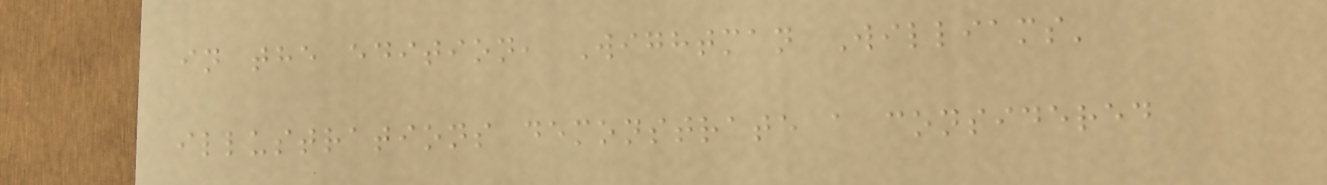in the edition, Wightman Williams'
illustrations demonstrate a considered
